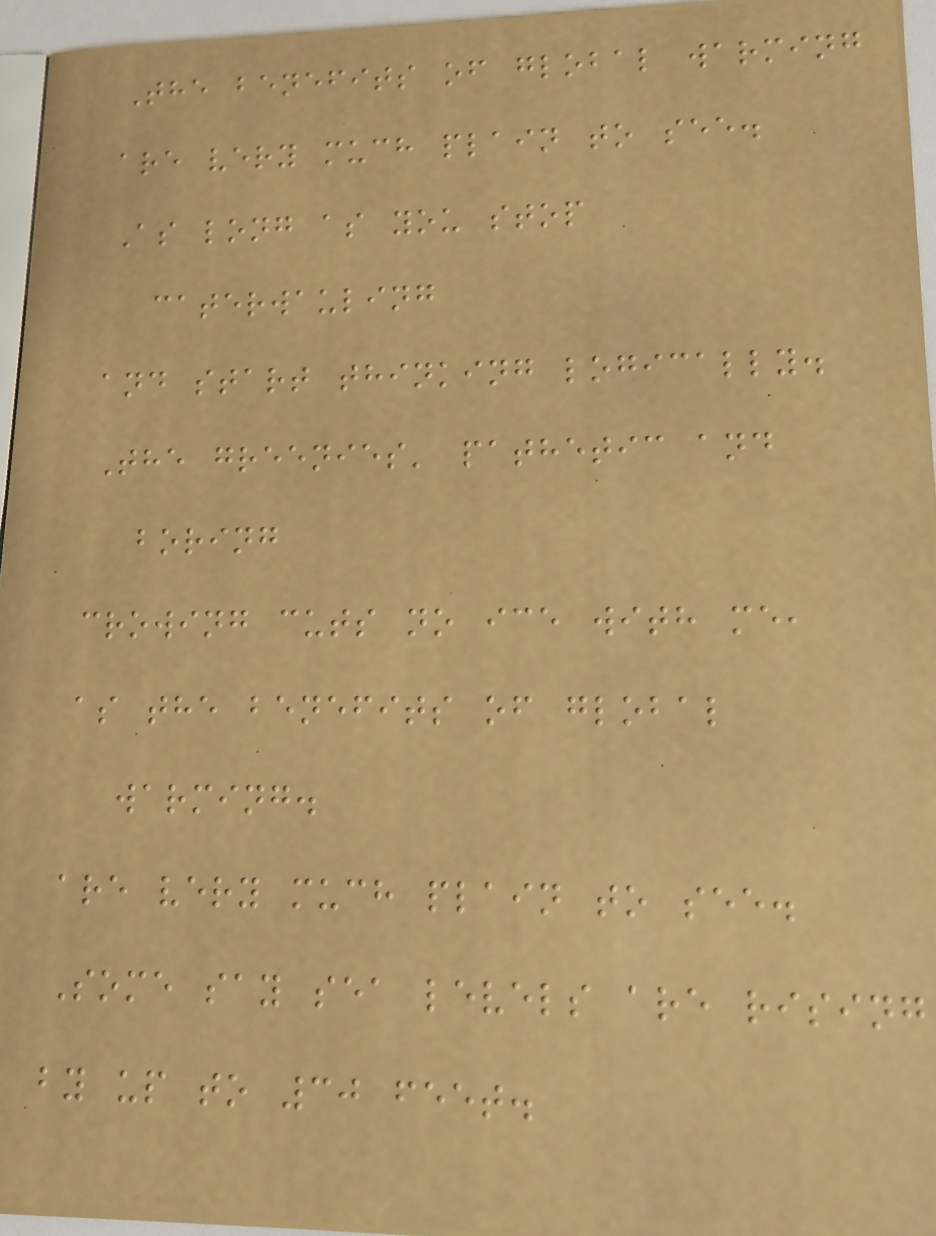The benefits of global warming
are very much plain to see.
As long as you stop
caterwauling
and start thinking logically.
The greenies' pathetic and
boring
crowing cuts no ice with me,
as the benefits of global
warming.
are very much plain to see.
Some say sea levels are rising
by up to 30 feet.
